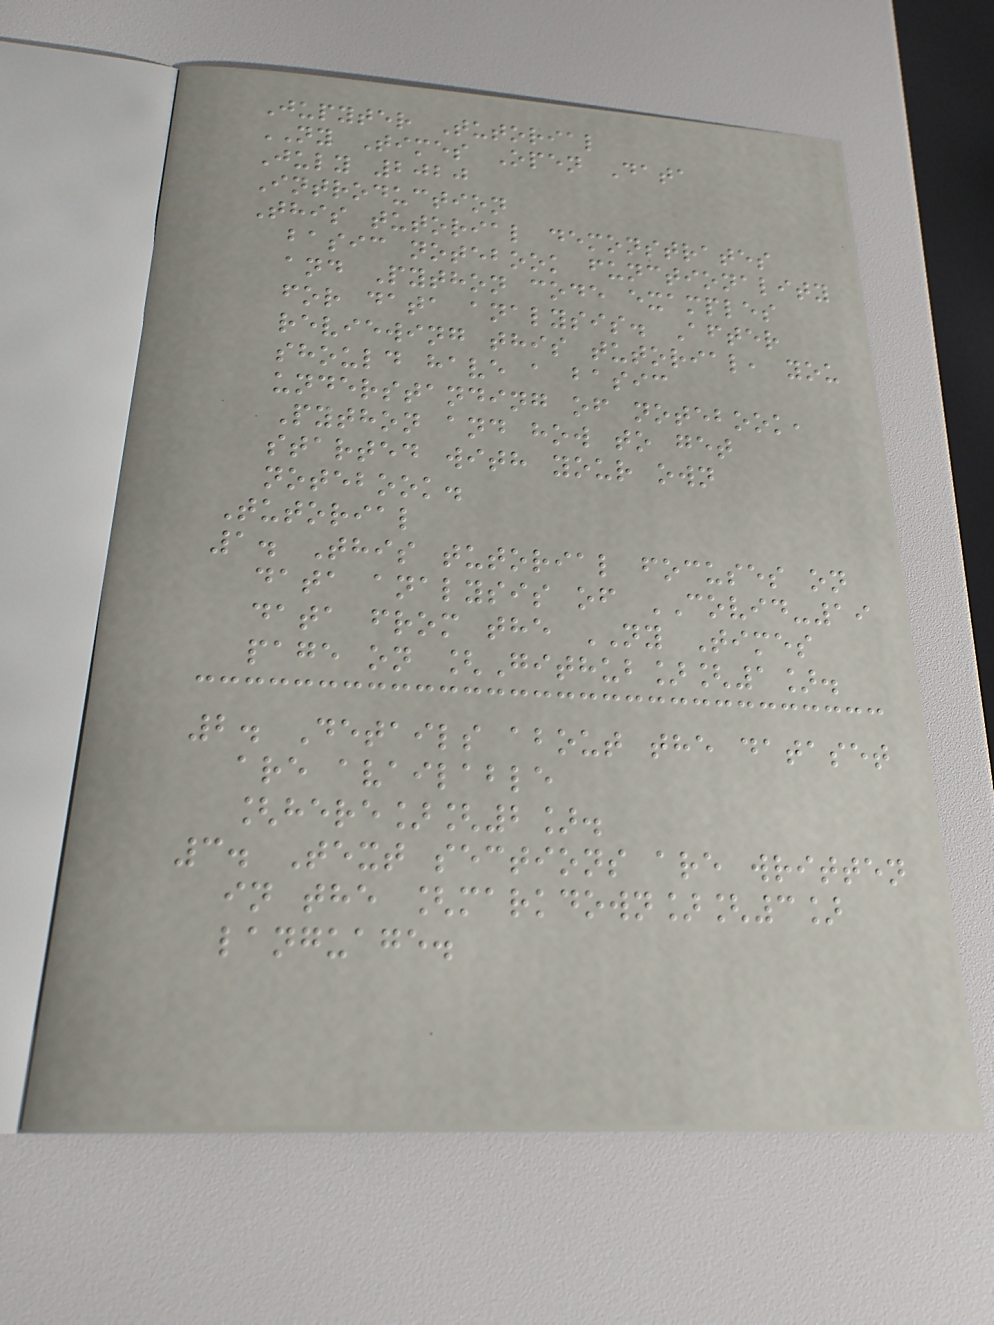Jupyter Tutorial
NY Times Open Data
July 2020
Introduction
This tutorial demonstrates
basic notebook functionality
and Python code examples
for data analysis. After
reviewing this tutorial, you
should have a basic
understanding of notebook,
Python and how to get
started with your own
notebook.
Tutorial
1. This tutorial focuses on
data analysis of COVID-19
data from the NY Times
page on [Github][1].
2. Details about the dataset
are available
[here][2].
3. Text sections are written
in the [markdown][3]
language.
